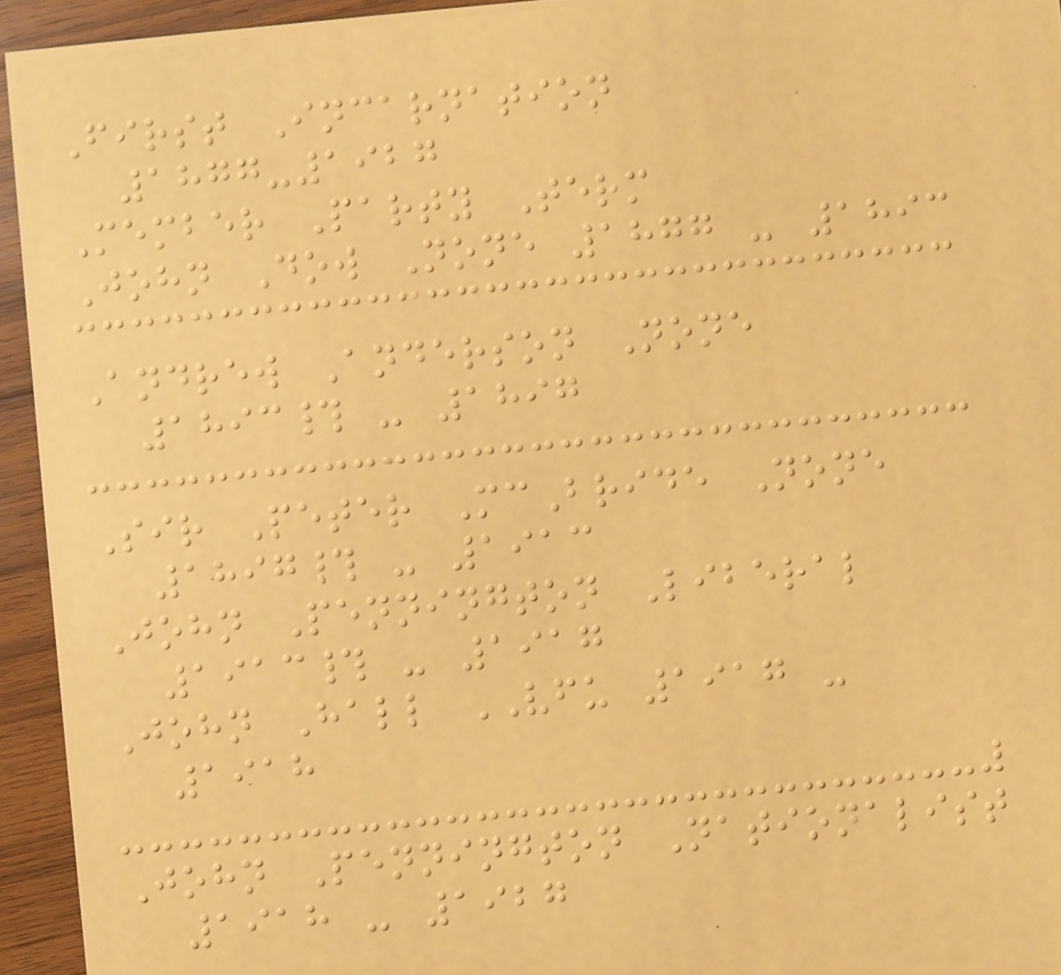First Incarnation
1877-1927
Member Party Term
John Dow None 1877 - 1893
Andrew Anderson None
1893# - 1897
Sir Peter McBride None
1897# - 1913
John Pennington Liberal
1913# - 1917
John Hall VFU 1917 -
1918
John Pennington Nationalist
1918 - 1927
